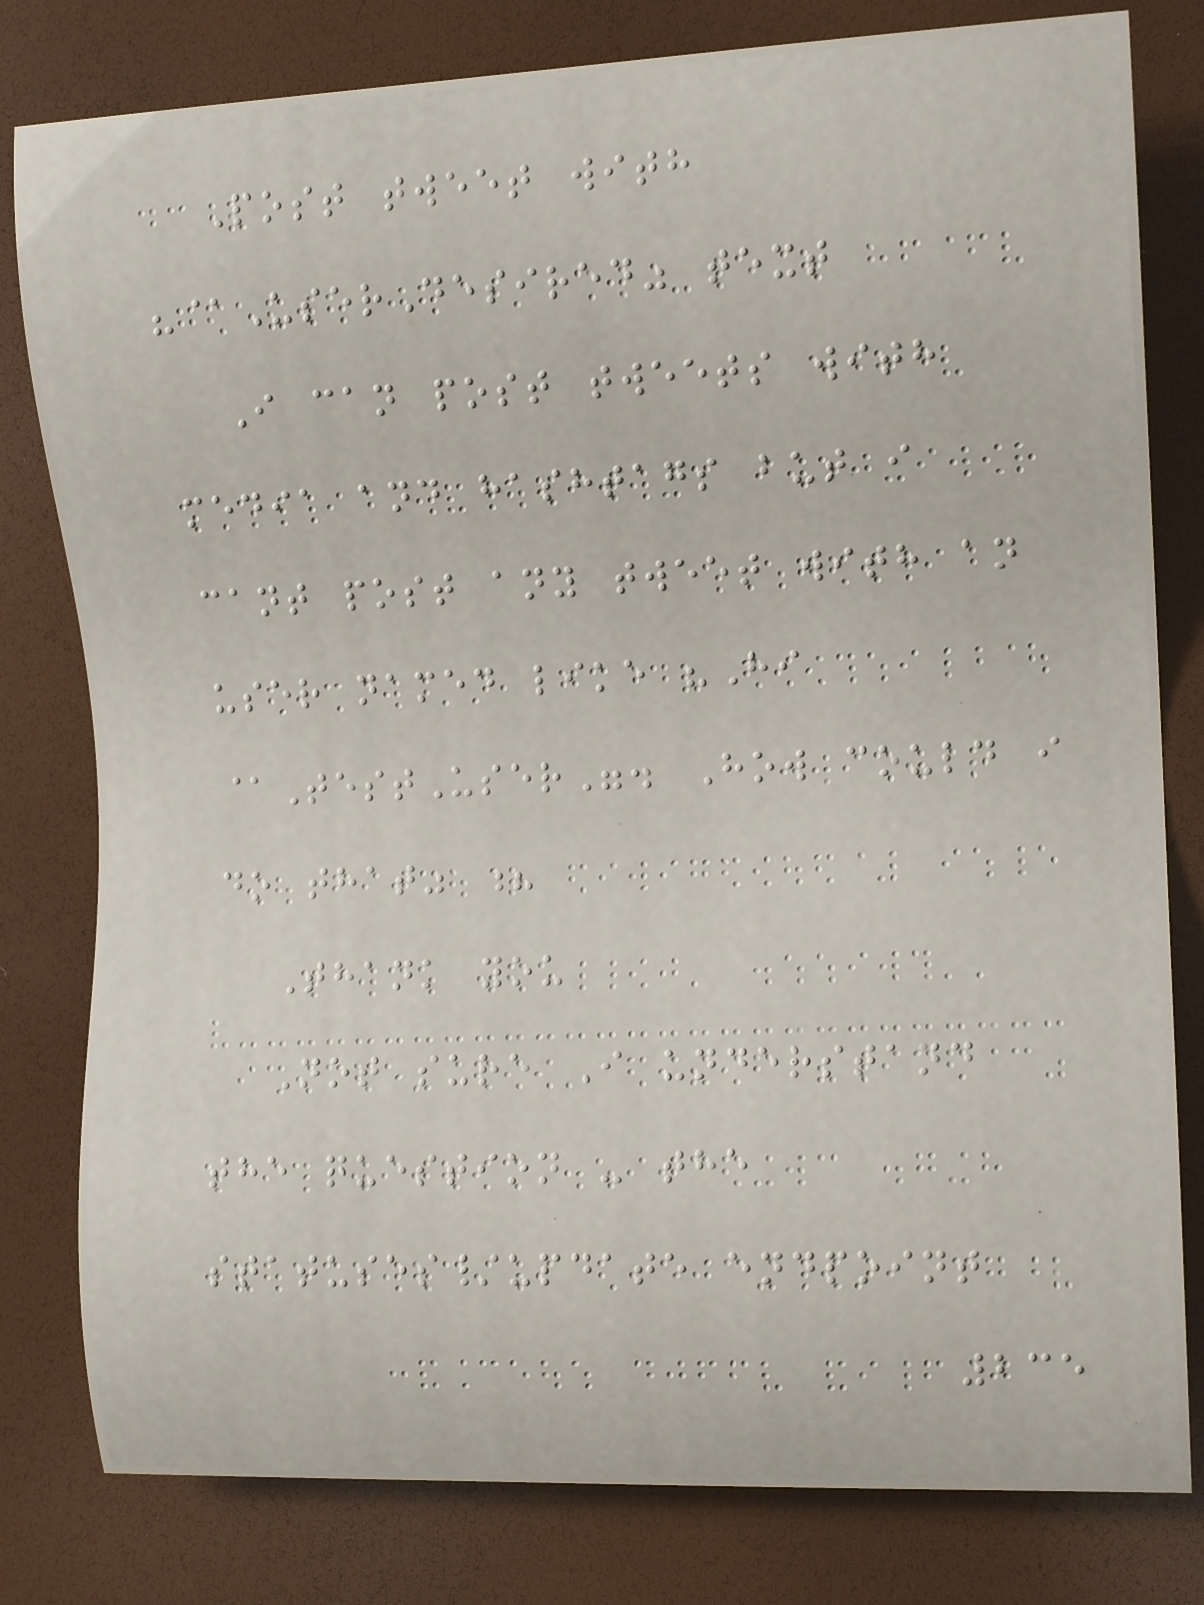Post tweet with
"@UserDesired" text
I can post tweets with
media and hashtags but i
cant post any tweet with an
user named like "Hi
@TestUser". How could i
do that" ?
Thank you
Not sure I understand
the question - the
statuses/update endpoint
235
